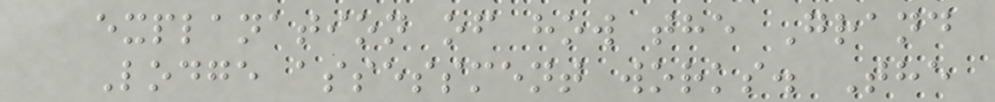explanation of how the Grand
Lodge assessment works. The
